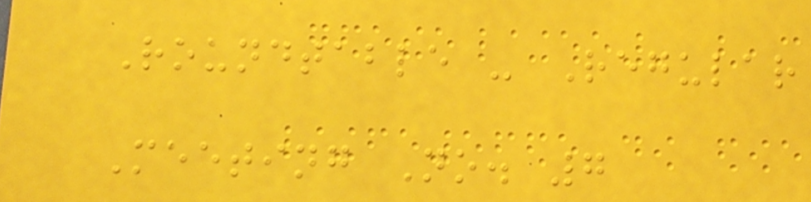Roundtable - Regular
Meeting No. 7
